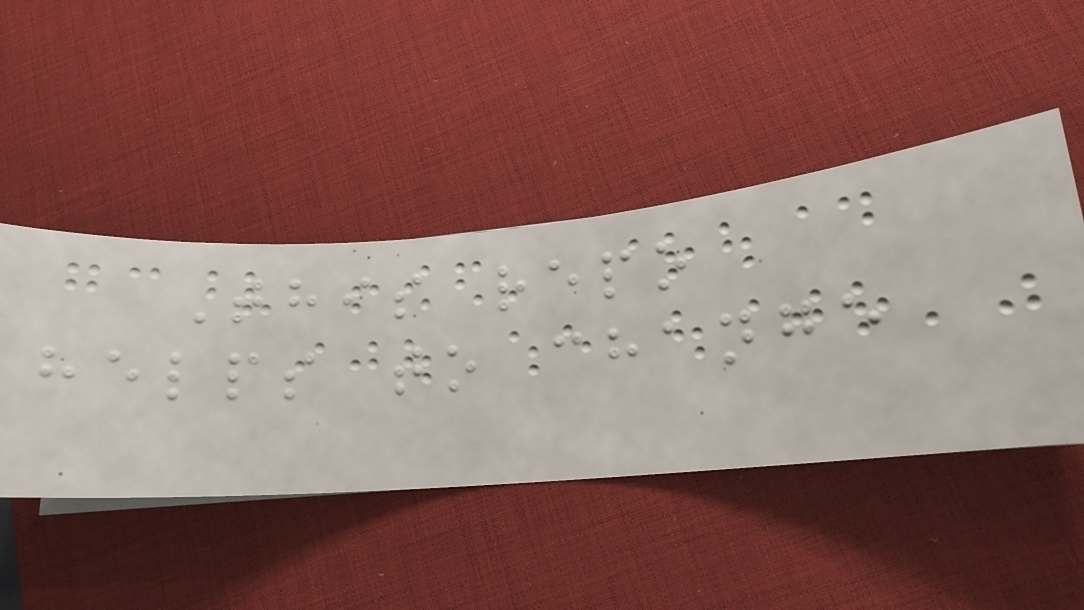This repo
helps to change
